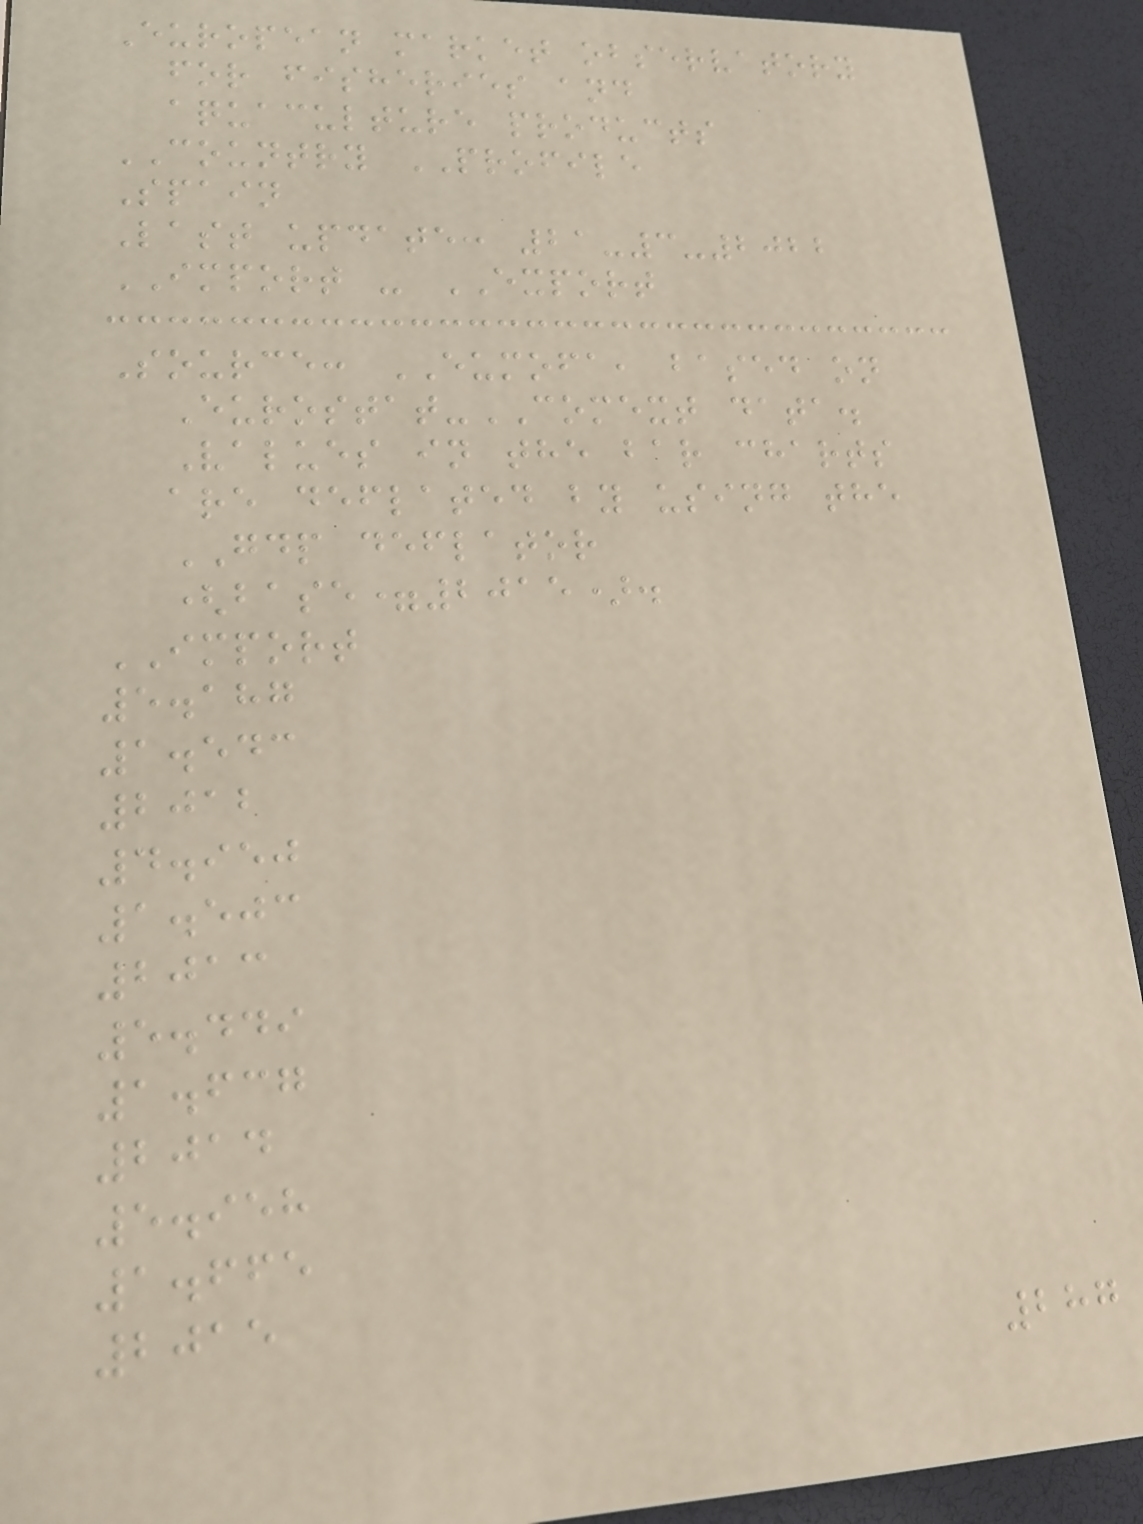European market observatory
for fisheries and
aquaculture products
COUNTRY PROFILE
Spain
Last update: 21-3-2022
IMPORT - EXPORT
Source: EUMOFA, based on
Eurostat-COMEXT data.
Values in the bar charts
are deflated by using the
GDP deflator
(base=2015).
IMPORT
5.187
1.543
2012
4.950
1.503
2013
5.449
1.637
2014
5.958
1.665
2015
287
